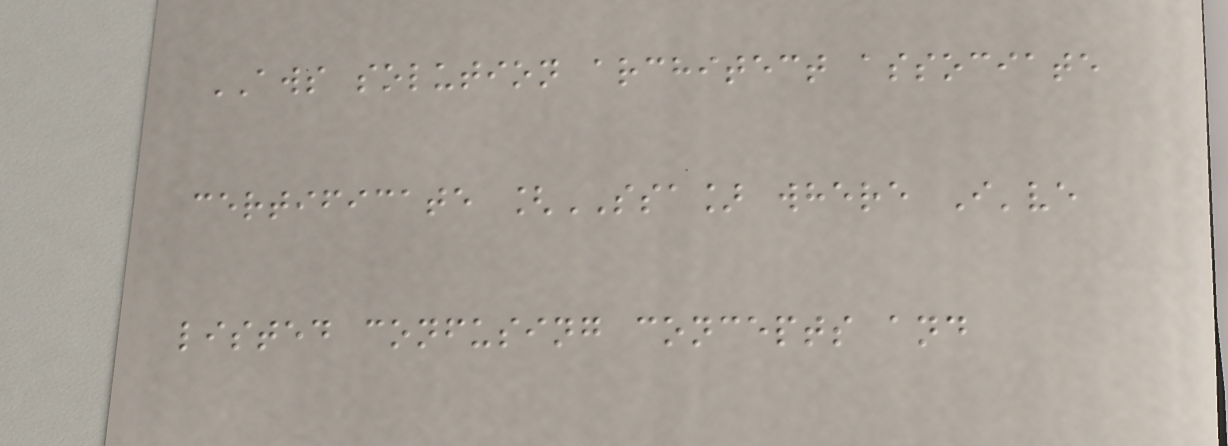AWS solution architect associate
certificate [SSA] where I've
listed confusing concepts and
